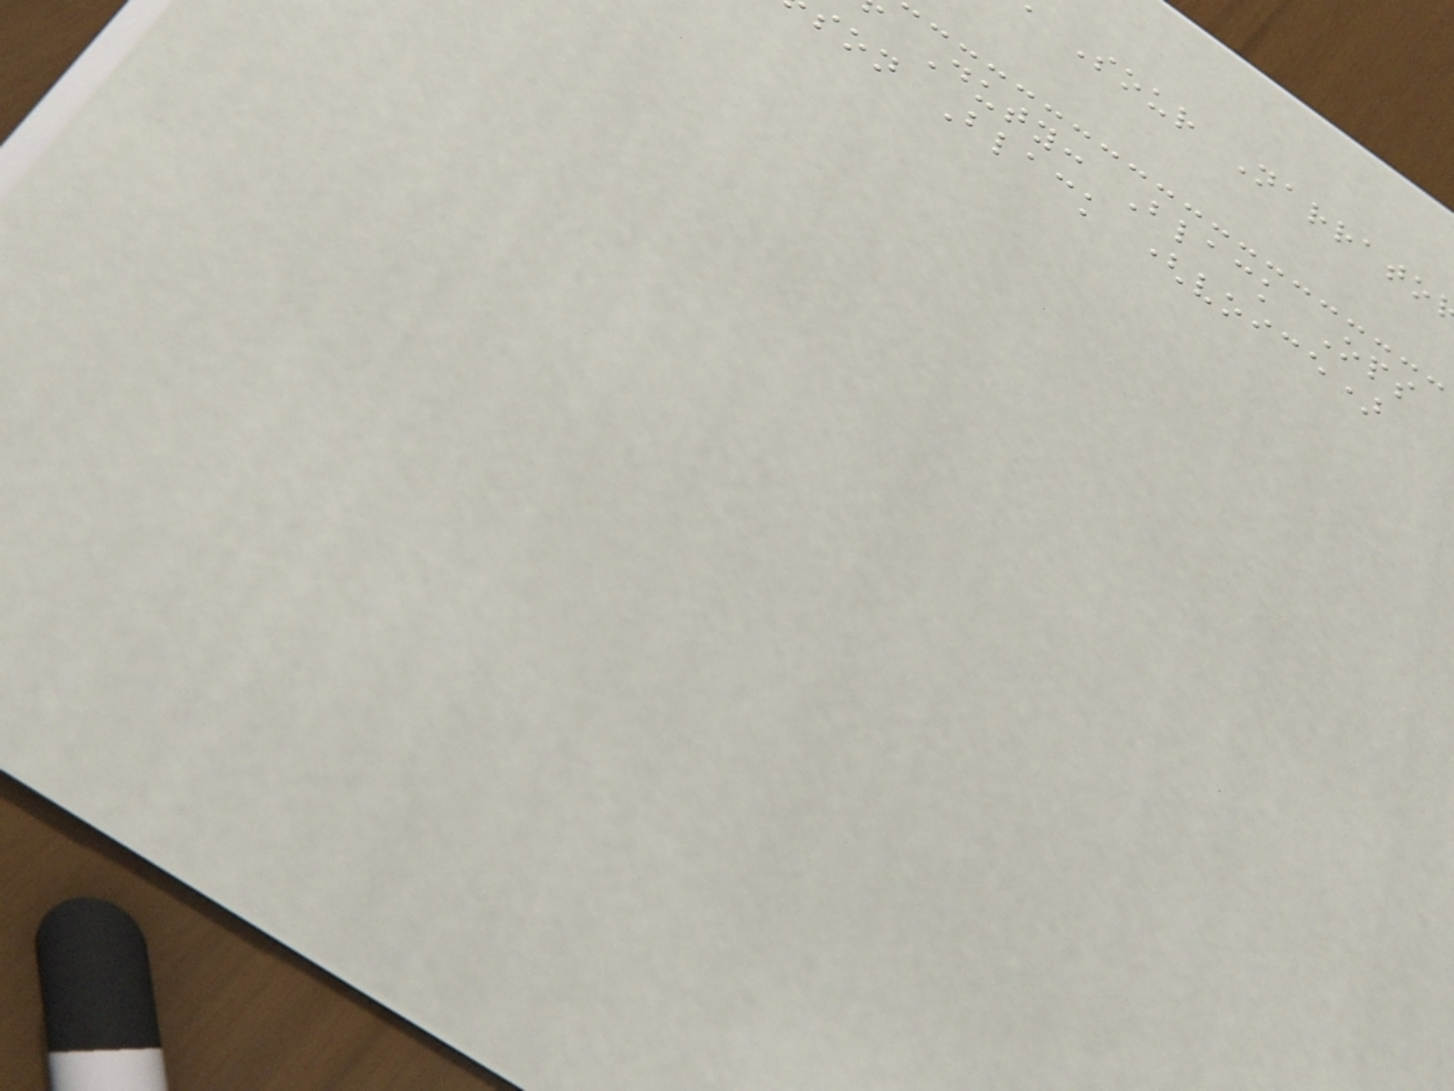Sour Narrato
Duty: Black Ops
son Black (voice)
